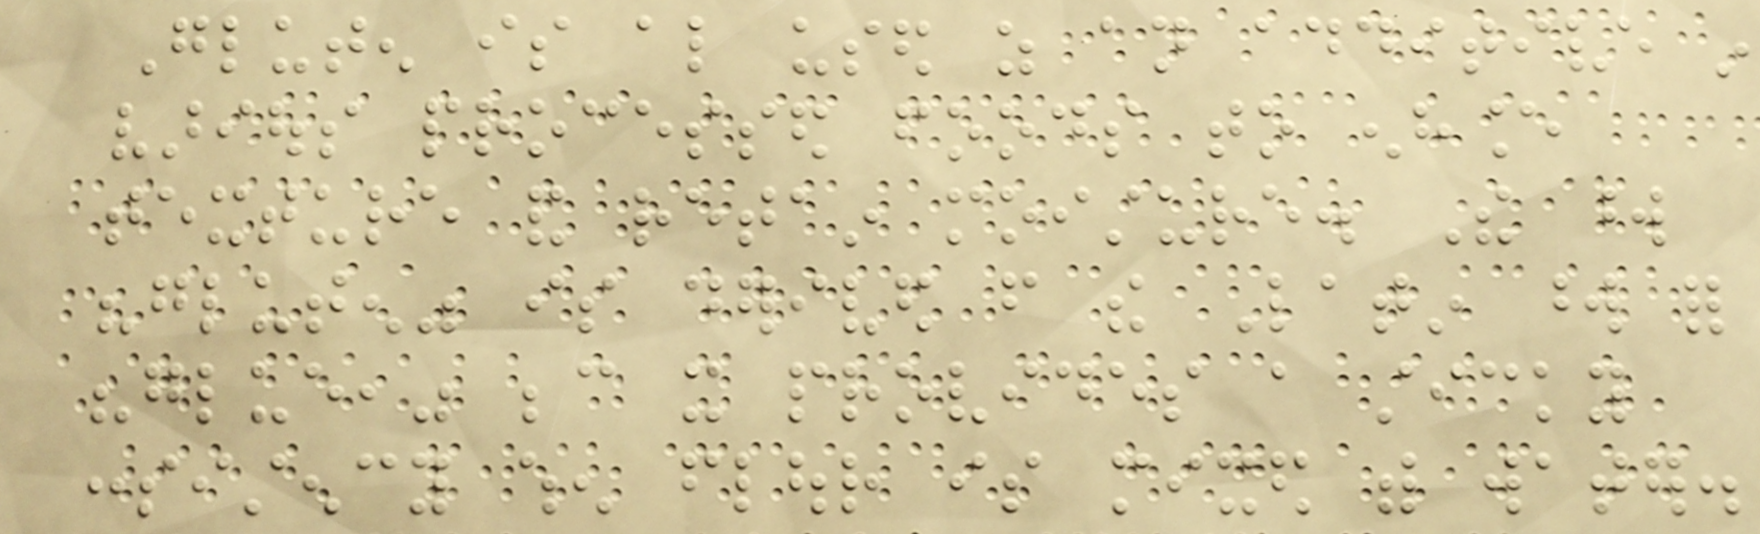Gluten is also used as an additive in
various processed foods to enhance
texture and retain moisture. The word
"gluten" is derived from the Latin word for
"glue," because it provides a sticky
consistency when flour is mixed with water.
